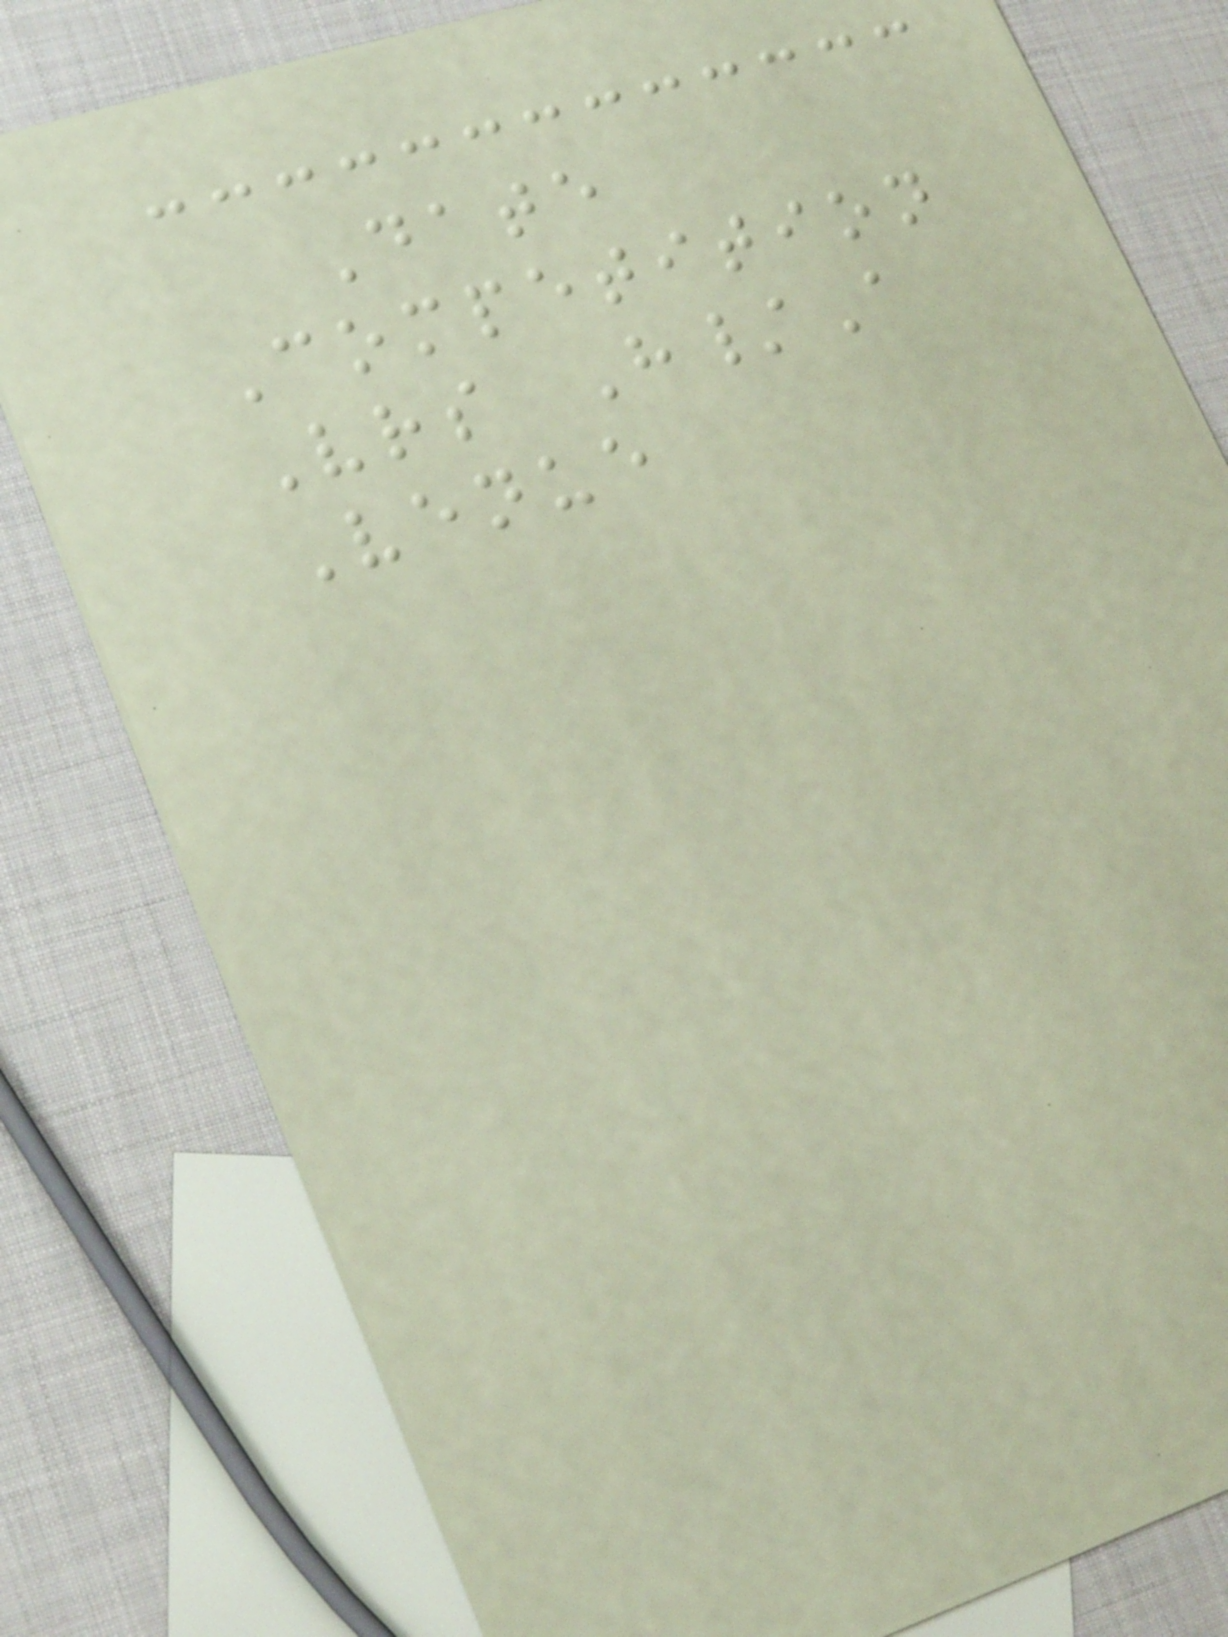Date
Competition
Vrs H/A
Venue
